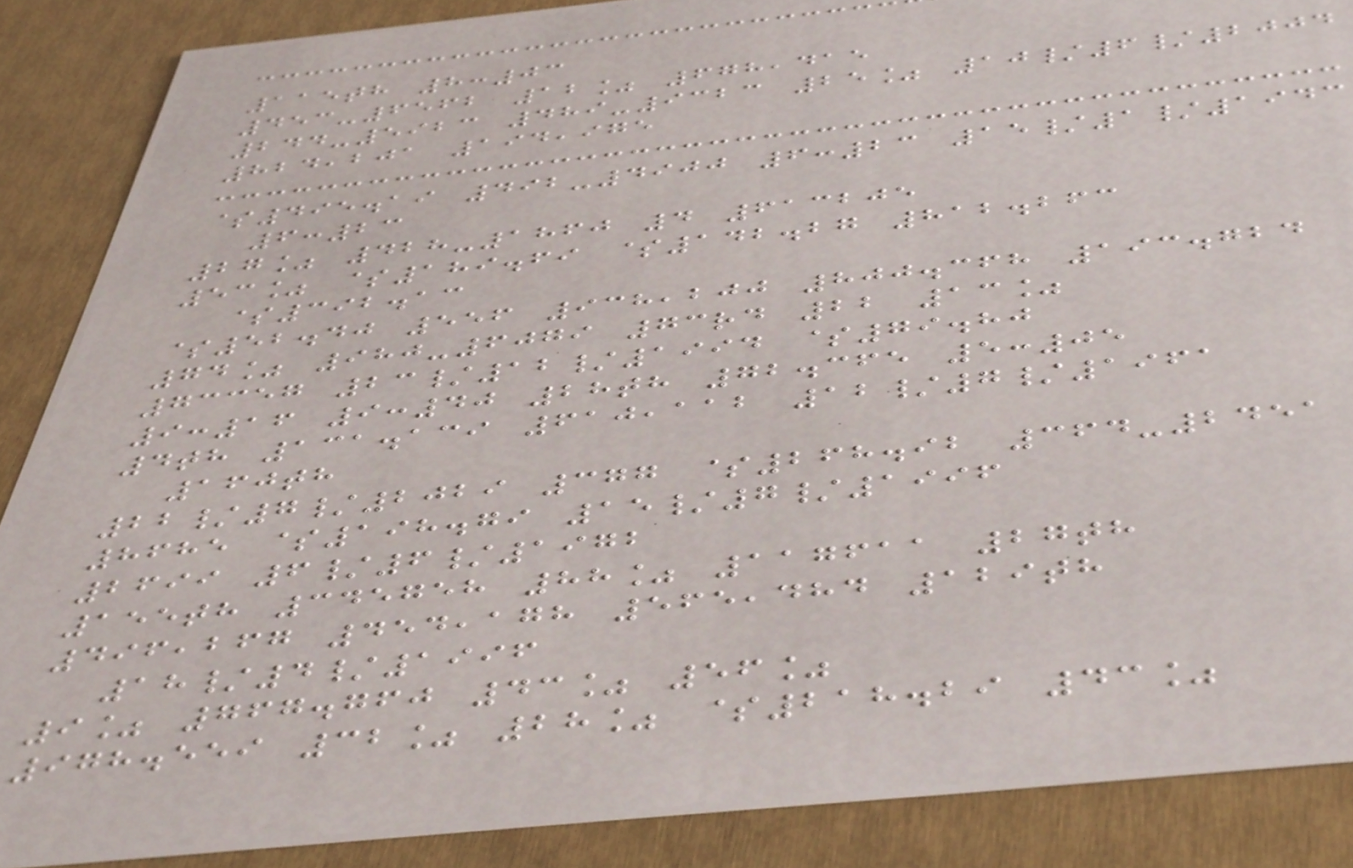115th 8:03
453-6562 12% 678,415
244-5923 489-9323 25% 10/6/2004
824,201 194,975
$495.19 492-4900 6:23 15/1/1943
6:23
27% 428-1860 4 613205
53% $189.69 $142.27 812.263
$392.13
$52.40 556 938,200 800.368 193.724
74% 980-6079 73rd 22 13%
73357 23/12/1994 $79.80
9:16 9:40 28th 72.365 5:05
4th 131.139 610,112 12/7/1961
160th
22/7/2029 377 $268.92 364-2451
8685 $198.79 15/7/1996
2699 6/6/1972
155th 345758 88% 117611 27th
496,267 454,178 565,484 129th
18/4/1996
9% 767.760 43% 56%
978.559 32% 28% $218.29 43%
